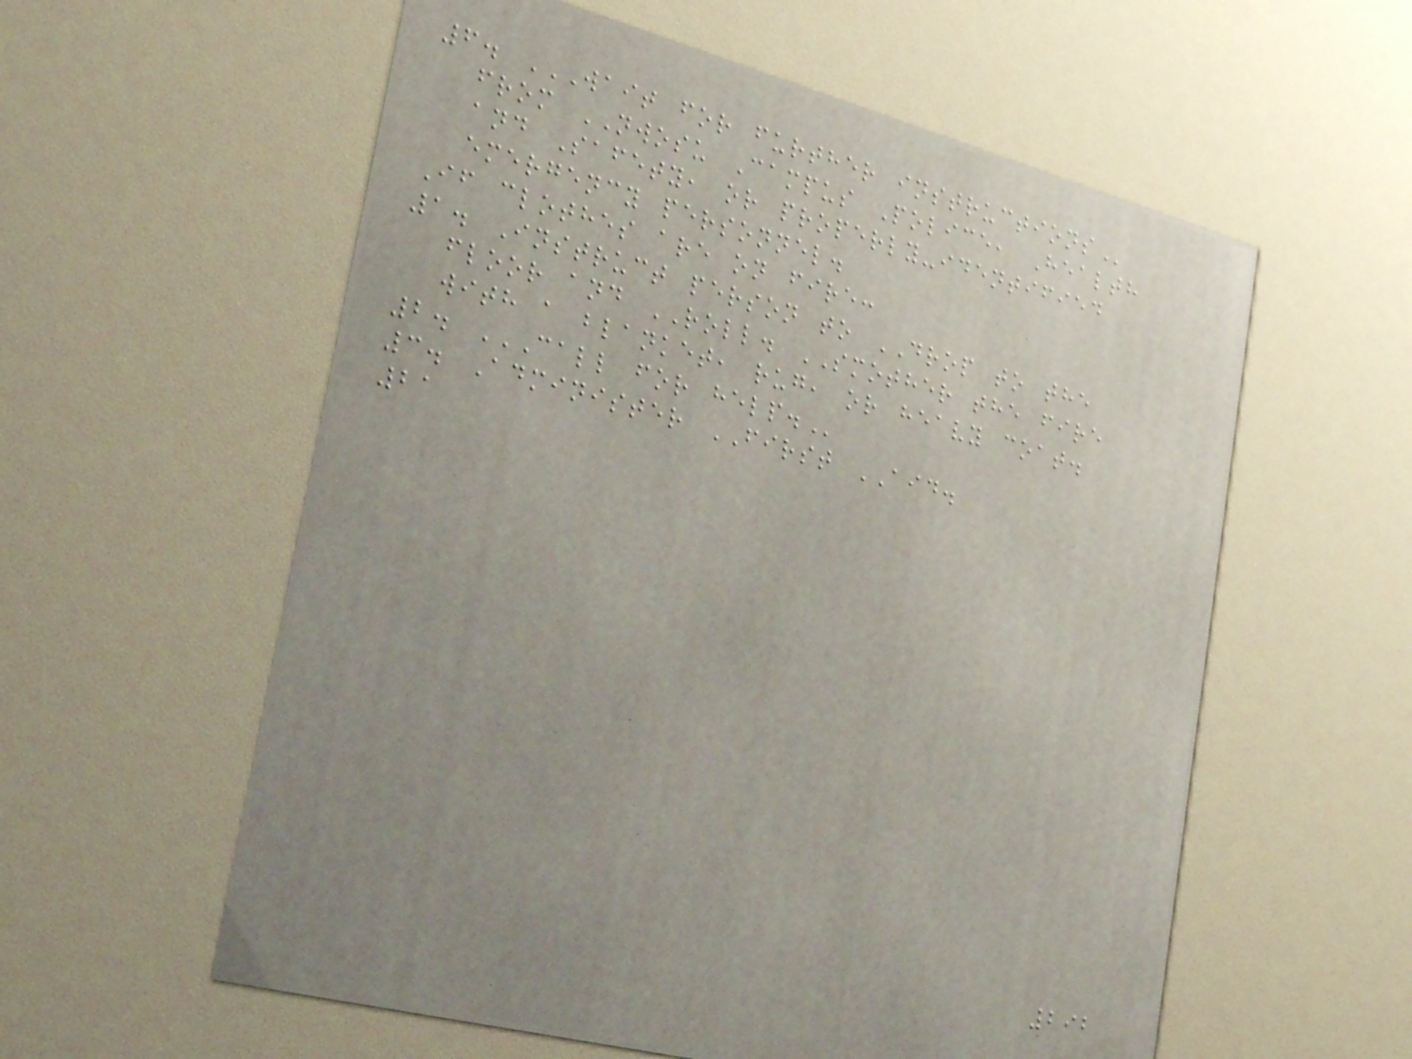6. WAIT FOR FURTHER INSTRUCTIONS
from NWOSU Campus Police, Health
and Safety, or properly-identified
emergency personnel.
If clothes are on fire:
1. Instruct person to DROP to the
floor and ROLL. SMOTHER the fire
with a blanket, rug, or heavy coat.
2. CALL FOR HELP.
3. Administer FIRST AID.
21
292
